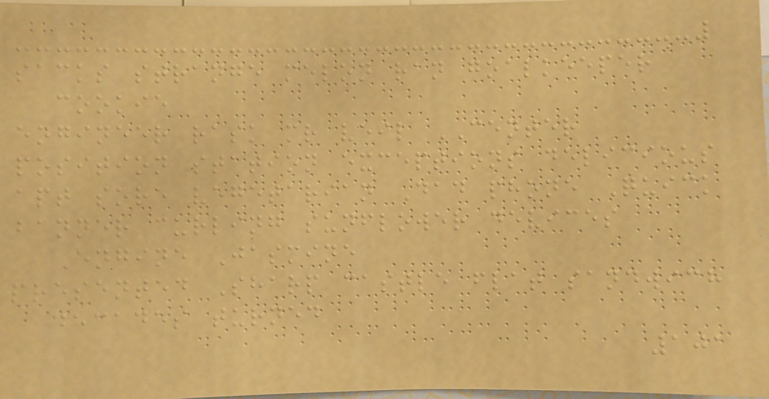sacks strange melon ran goalkeeper
cookie
engineer rask mr veil CENTER
position station exceptions delicious
apt sore vegetarian Dad phone Quick
banner curling sunflower devices
Engine Jasmine
presented Sharp castle flat sandwich
decades turned
101
